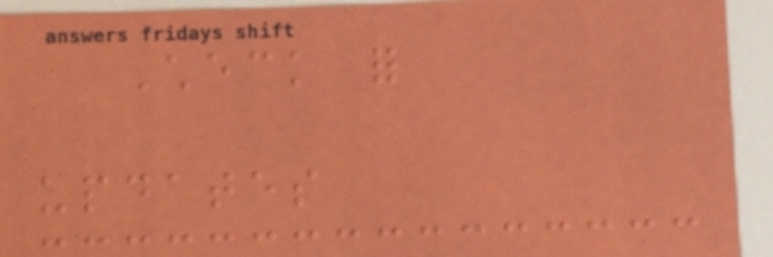Check for
updates
